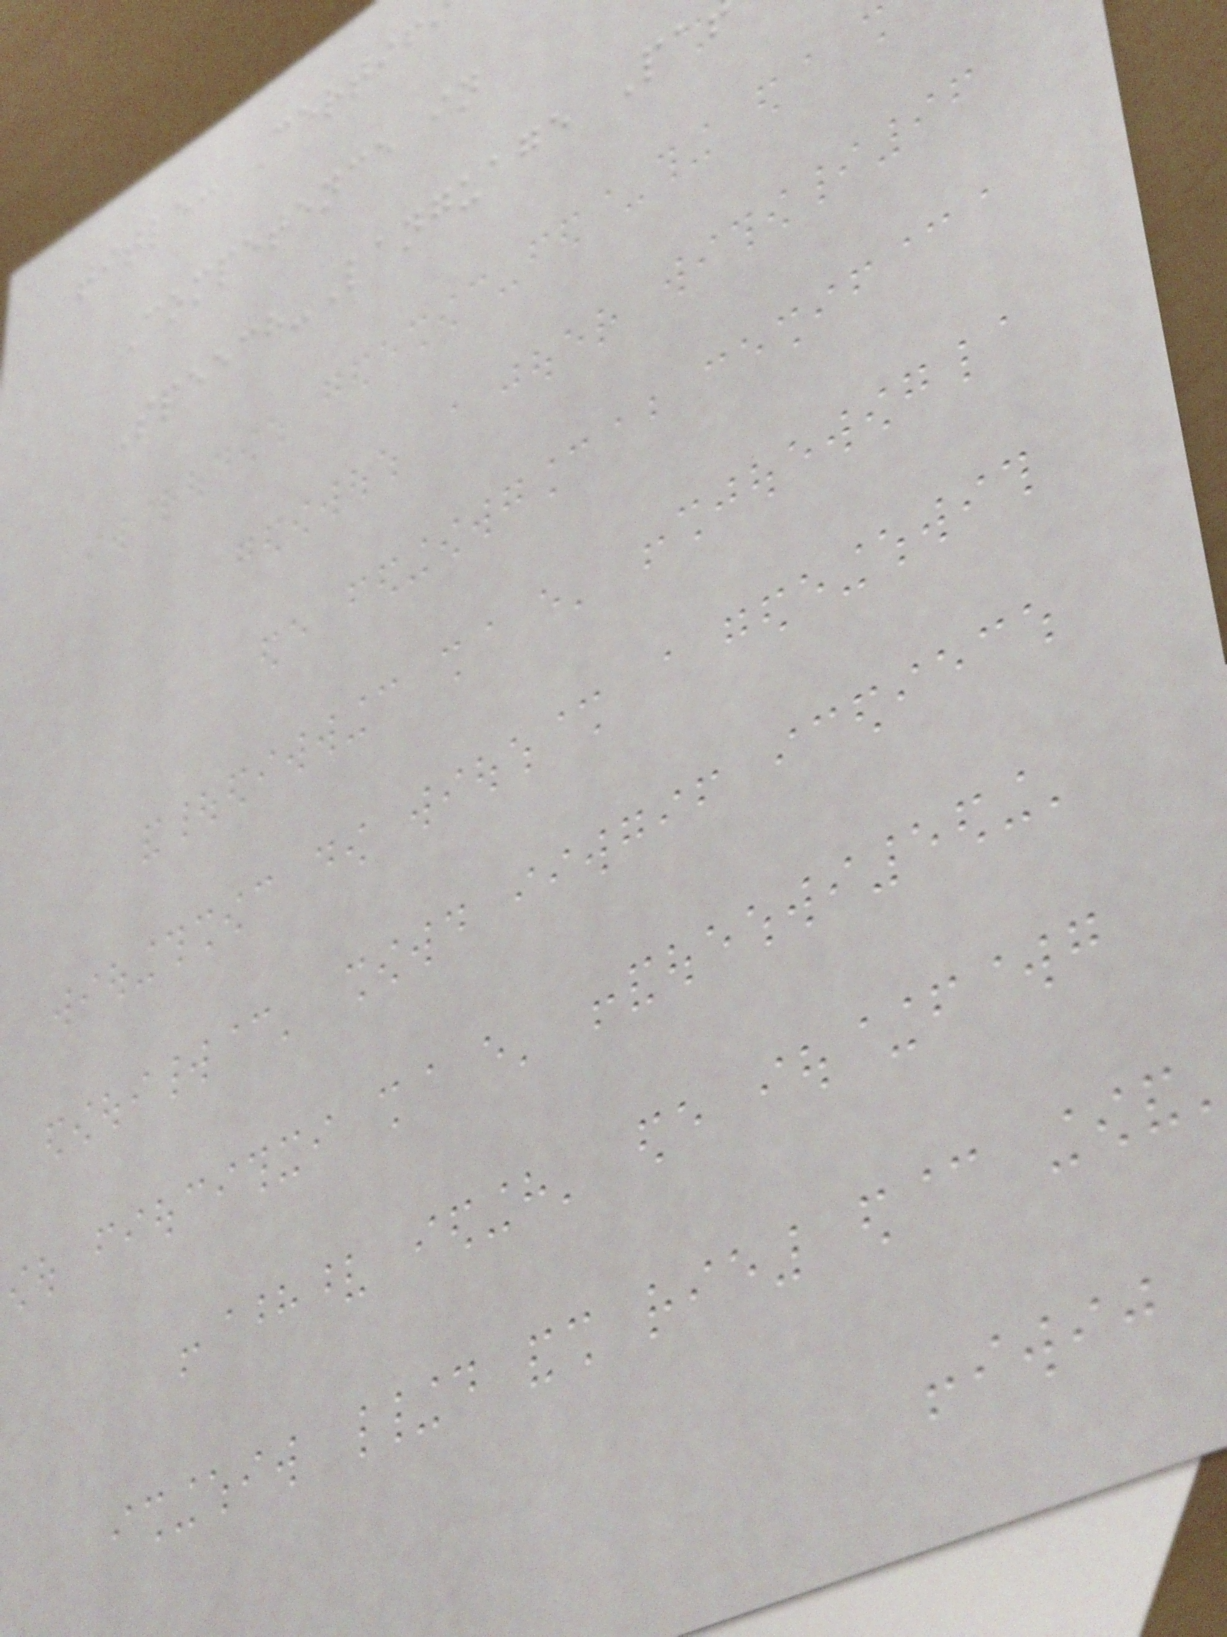title: Certif
Competence in
Speech-Language Pa
